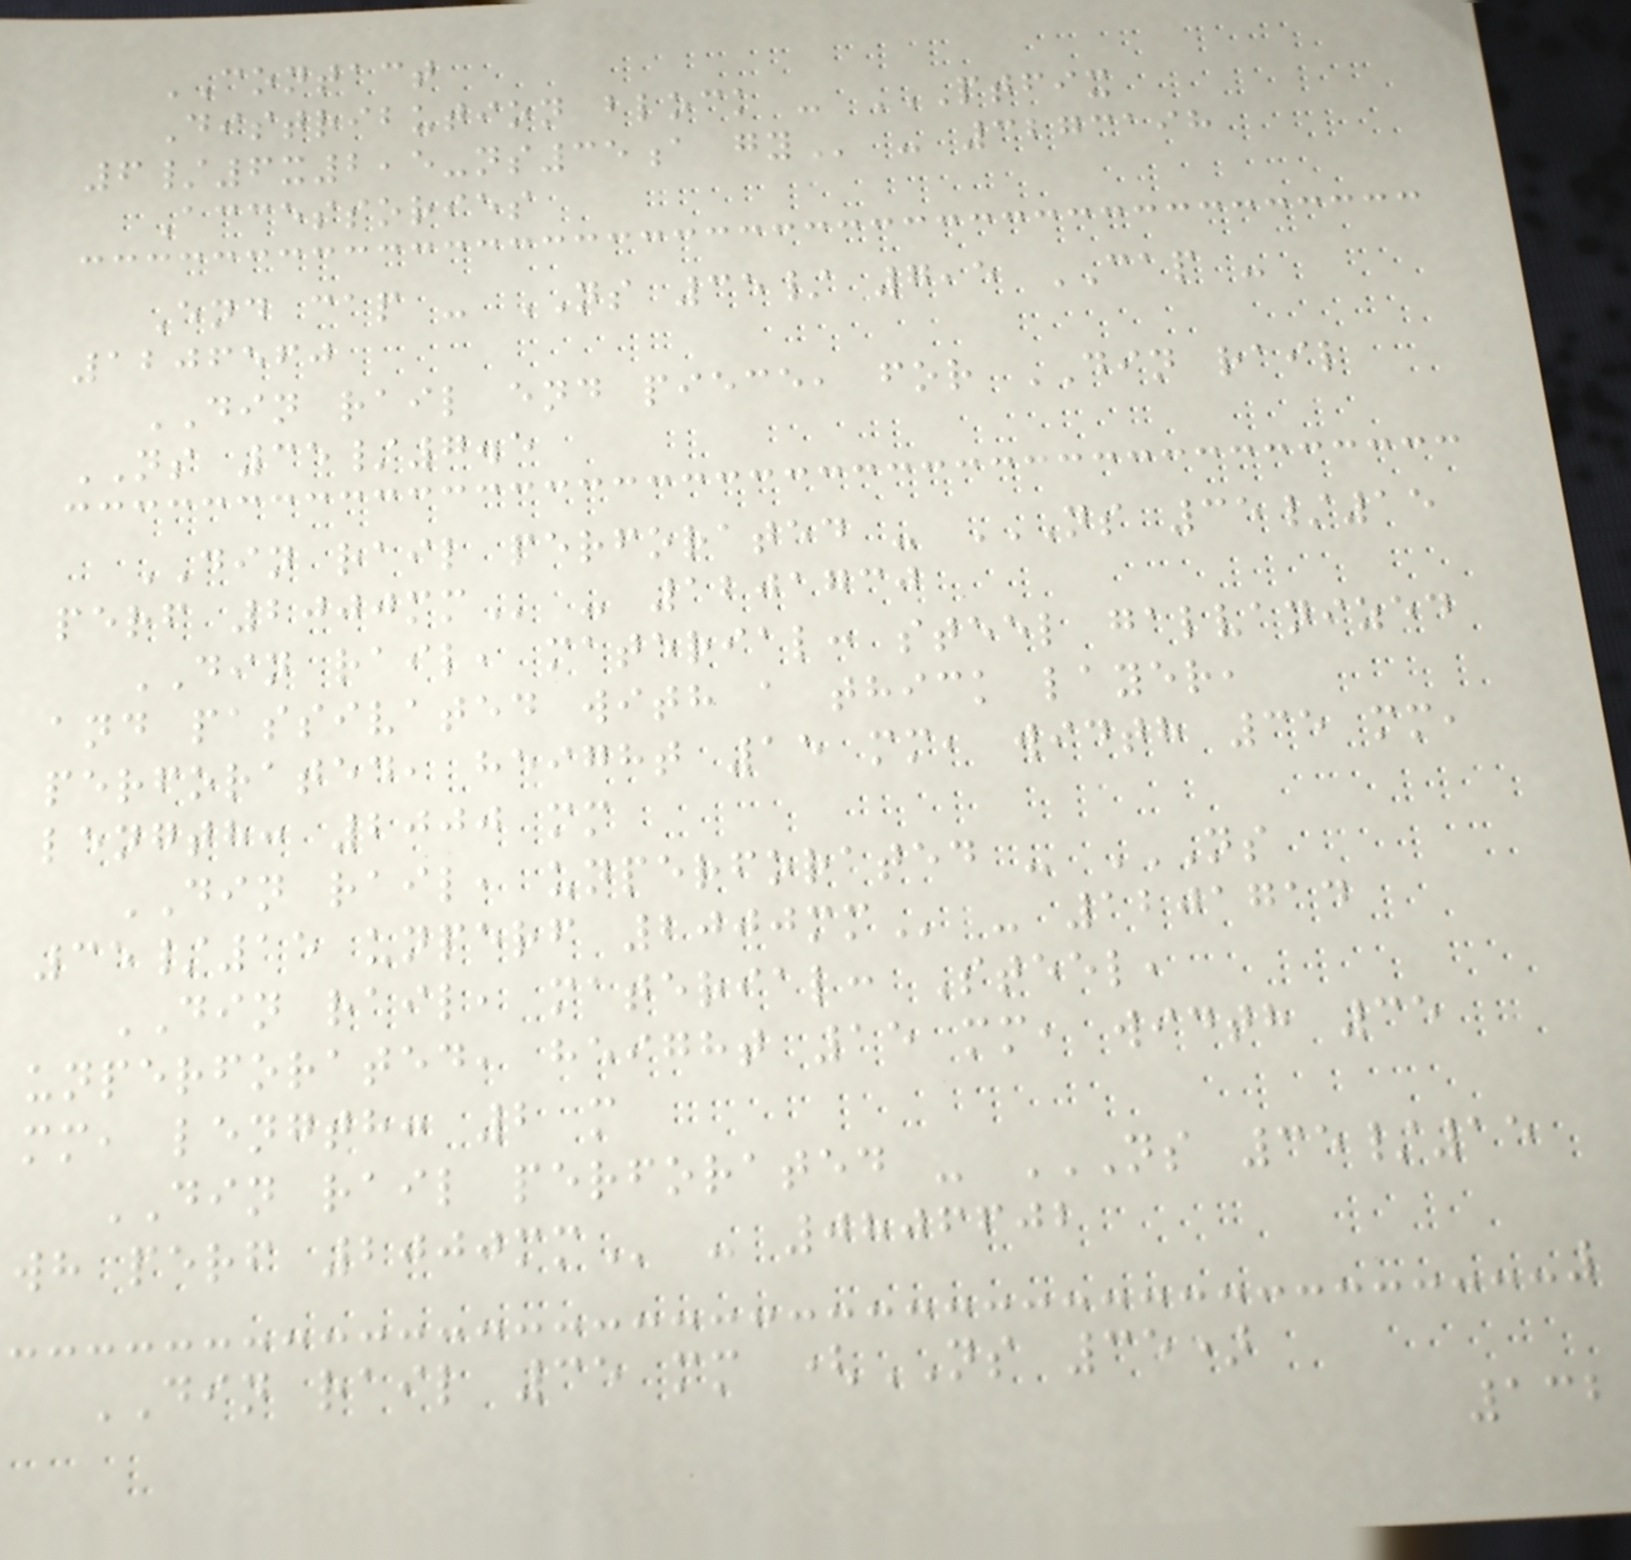CONTACT
Distribution block - PTFIX
6/6X2,5-NS35A GY - 3273198
Accessories
End cap - NS 35/ 7,5 CAP -
1206560
DIN rail end piece, for DIN rail
NS 35/7.5
DIN rail perforated - NS 35/15
PERF 2000MM - 1201730
DIN rail, material: steel galvanized
and passivated with a thick layer,
perforated, height 15 mm, width 35 mm,
length: 2000 mm
DIN rail, unperforated - NS
35/15 UNPERF 2000MM - 1201714
DIN rail, material: Steel,
unperforated, height 15 mm, width 35
mm, length: 2 m
DIN rail perforated - NS 35/15
WH PERF 2000MM - 0806602
DIN rail 35 mm (NS 35)
132
